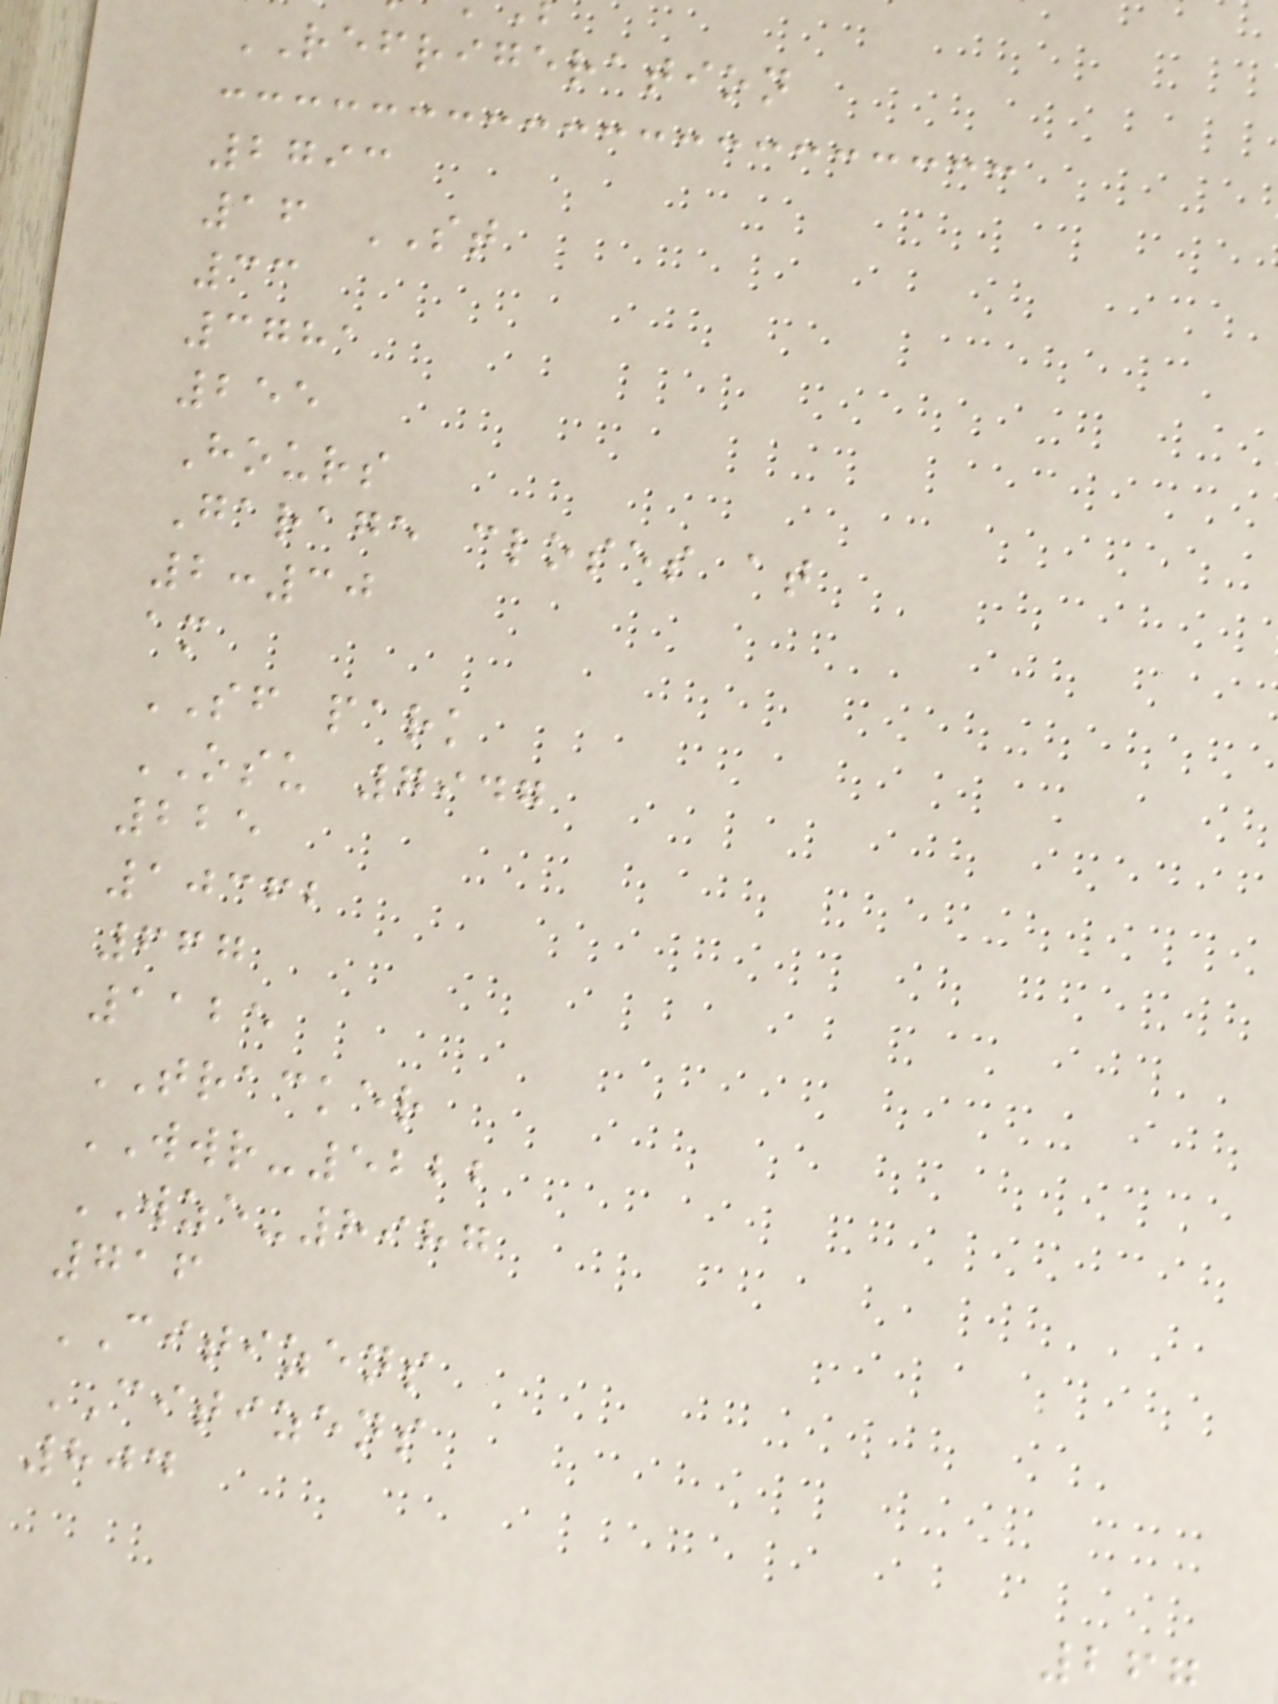REFRIGERATION
2793
16 ST
33
3781
255
Hours
Garage closes at
2:30
am
SF park
OSU 7947
225
10362
667
1125
TRACKER
WWR-5222
WZE-8987
716
CITIZENS
CITIZENS
804
267
